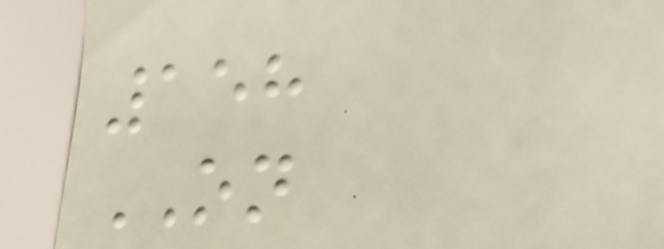158
ON
